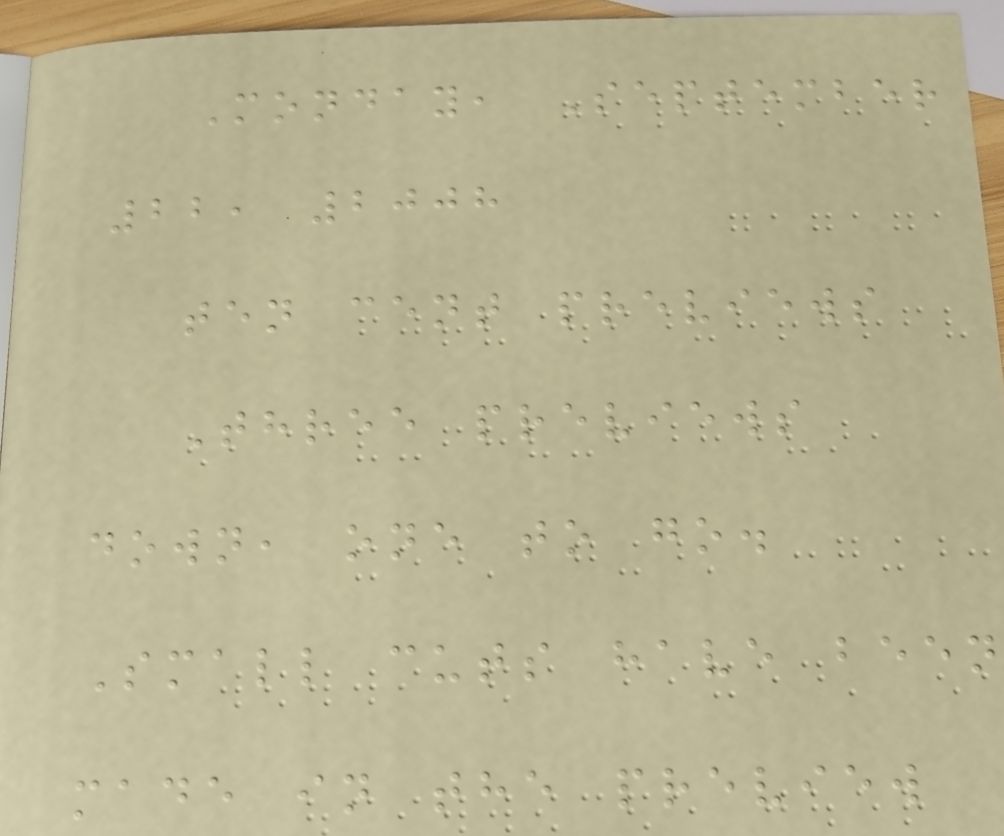Monday, September
22, 2008
ten cent previews
Three previews
down, one to go.
Small cuts have been
made in the preview
